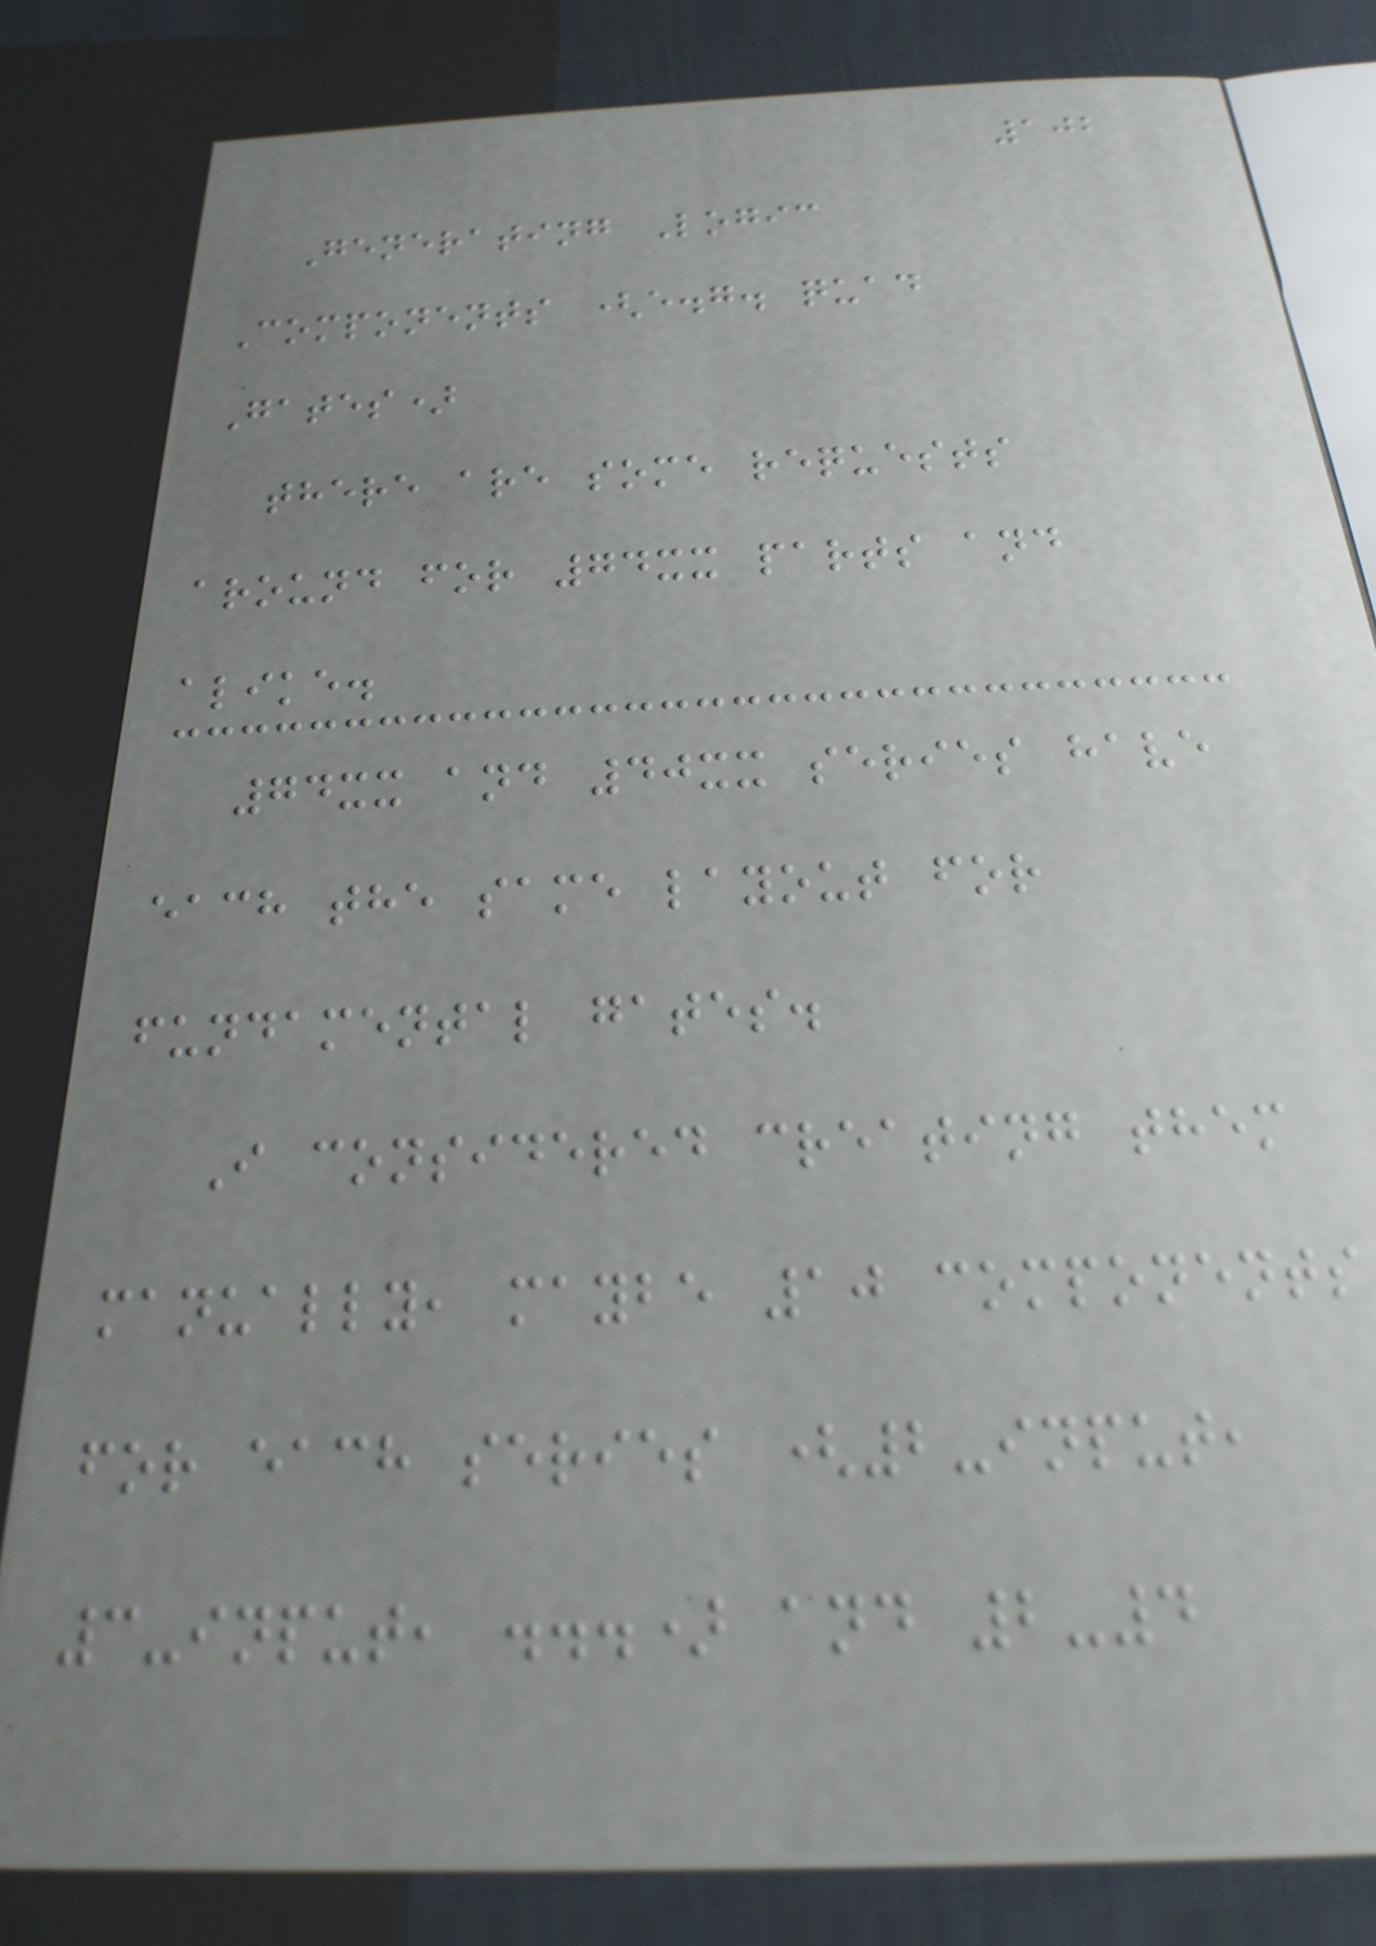102
Generating Logic
Components (e.g. quad
Gates)
there are some requests
around for 74xx parts and
alike.
74xx and 40xx series have
each the same layout for
fundamental gates.
I considered creating them
manually, maybe 10 components
for each series (2-input,
3-input, ...) and 2-4
